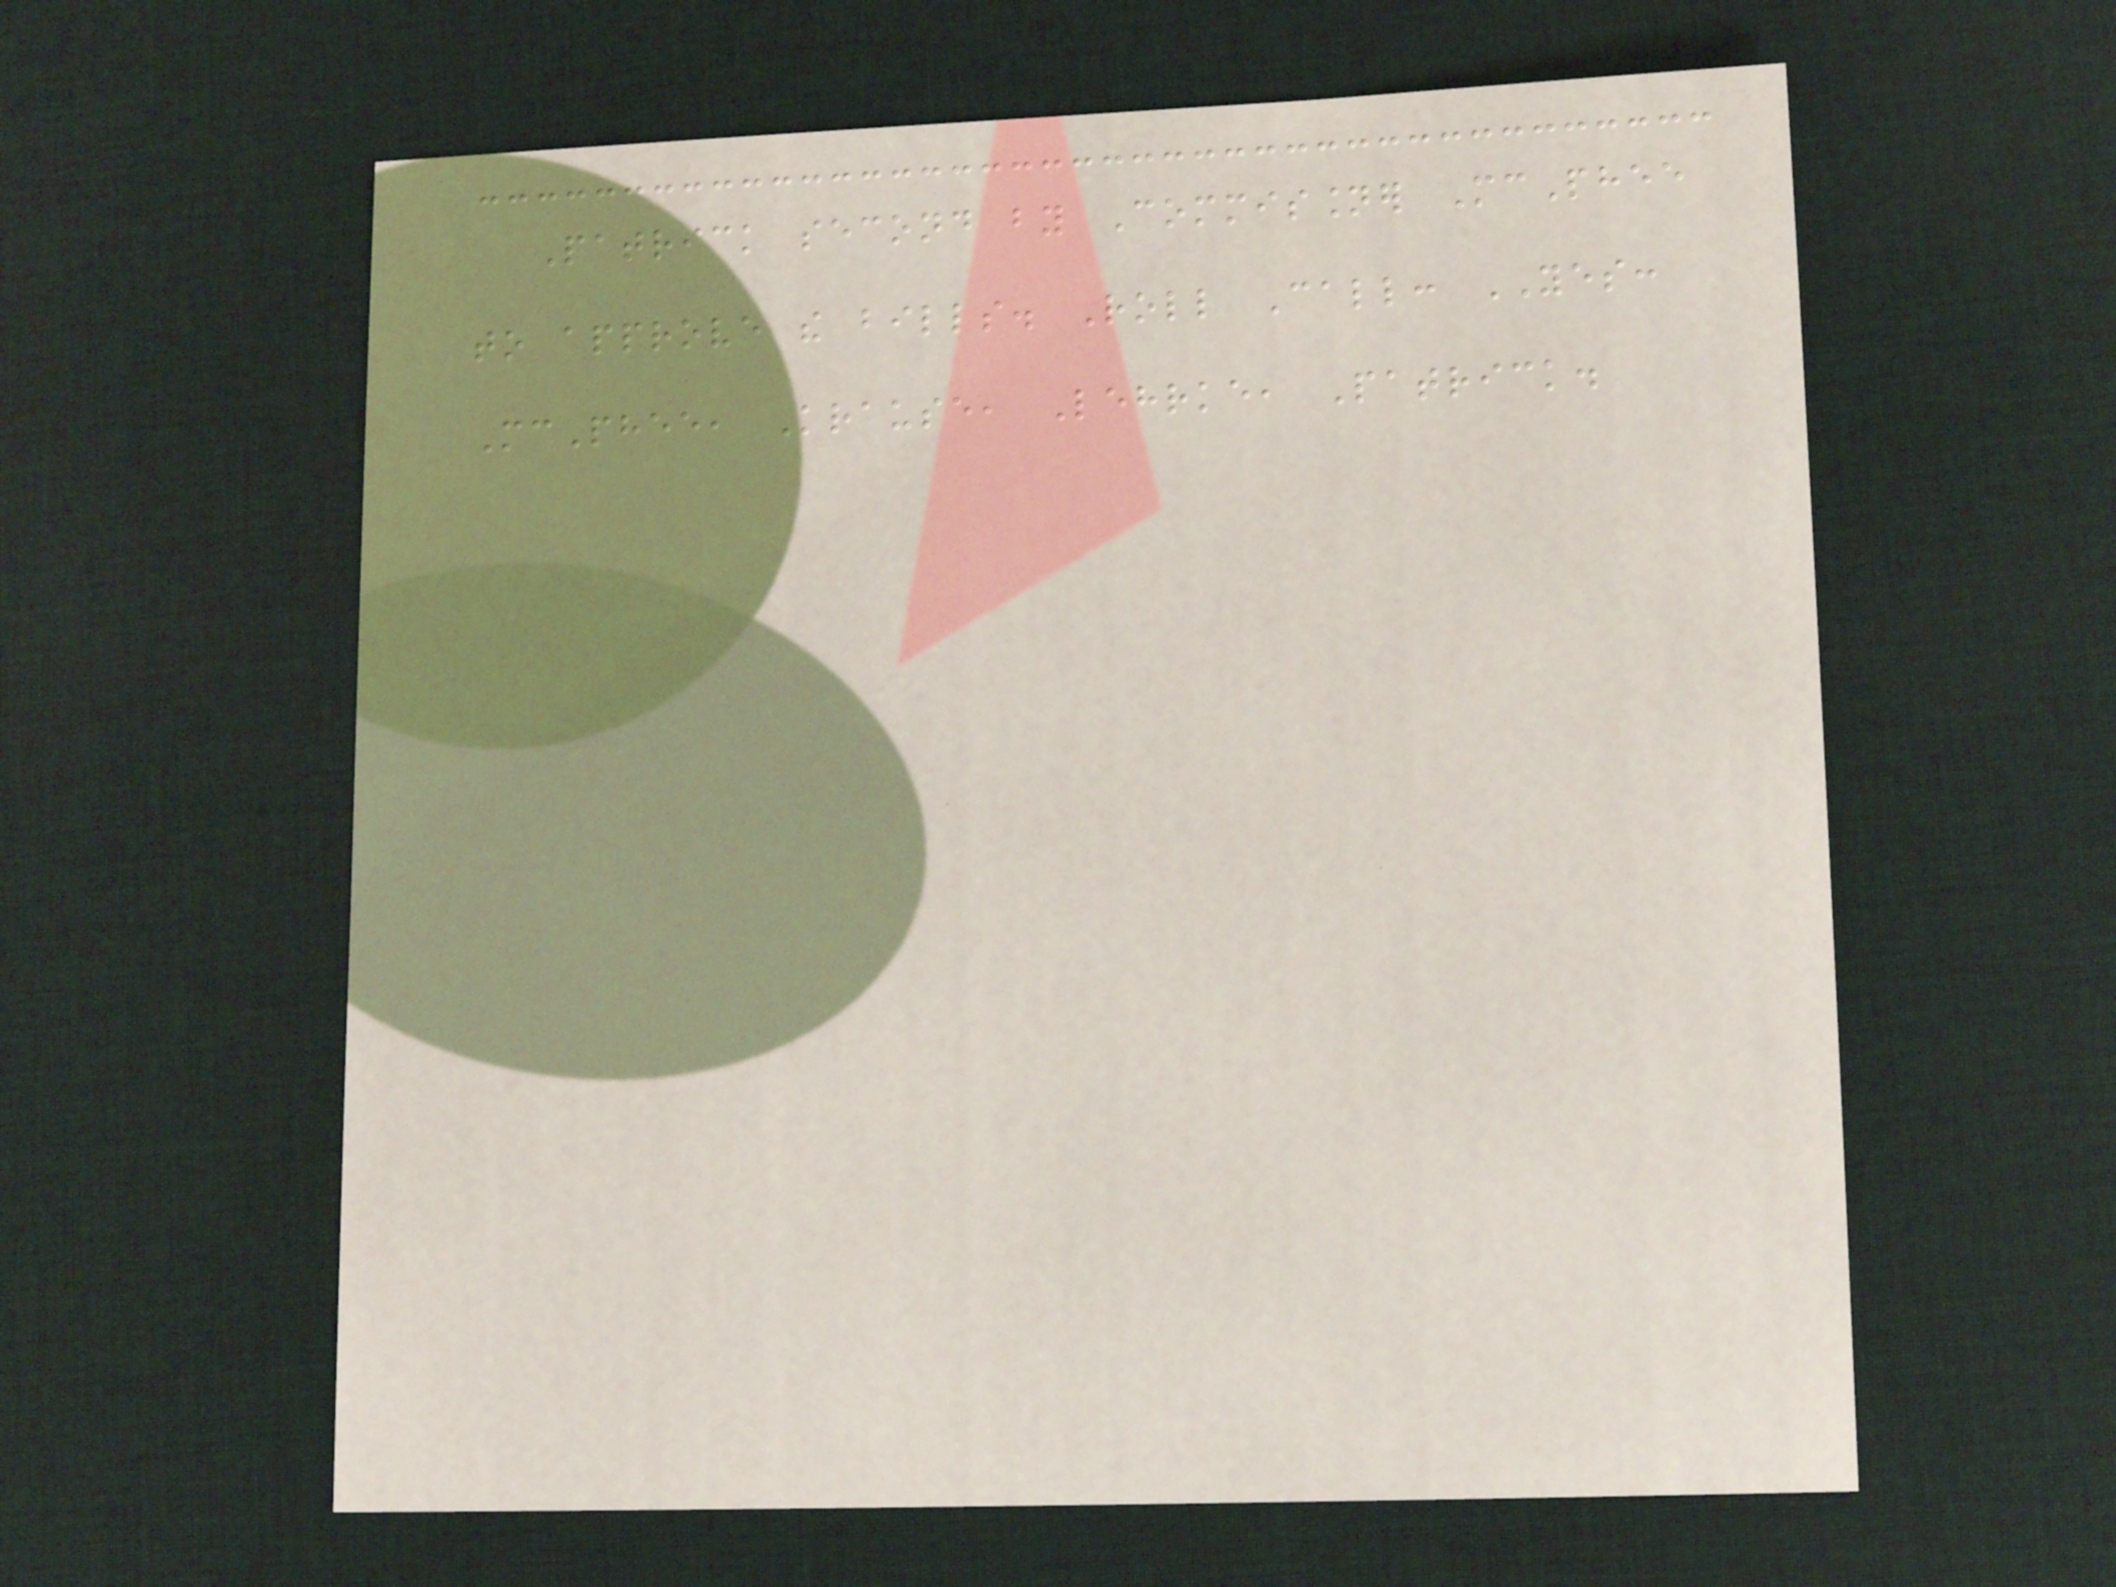Patrick second by Commissioner McPhee
to approve the bills. Roll Call: YES:
McPhee, Krause, Lehrke, Patrick.
